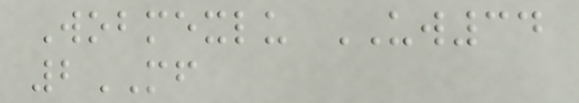Wobmexlu UW34
2MF
